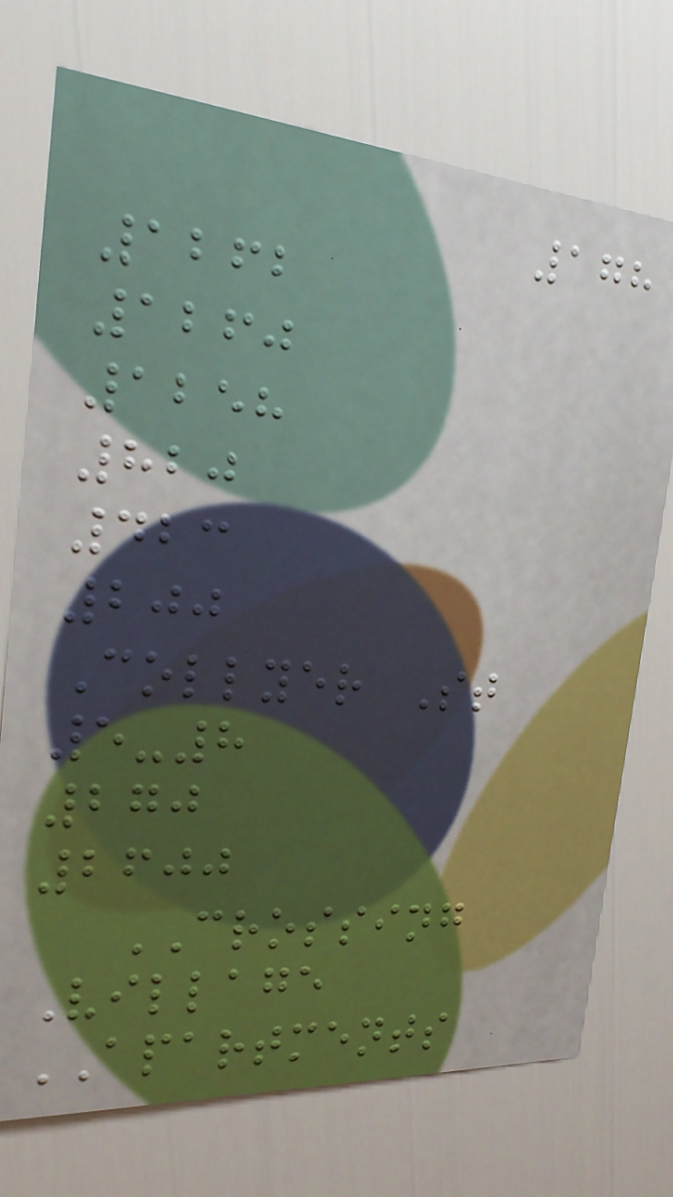178
1262
1260
1258
820
423
200
Collyer St
5-8
270
2600
CROSSING
Village
APARTMENTS
